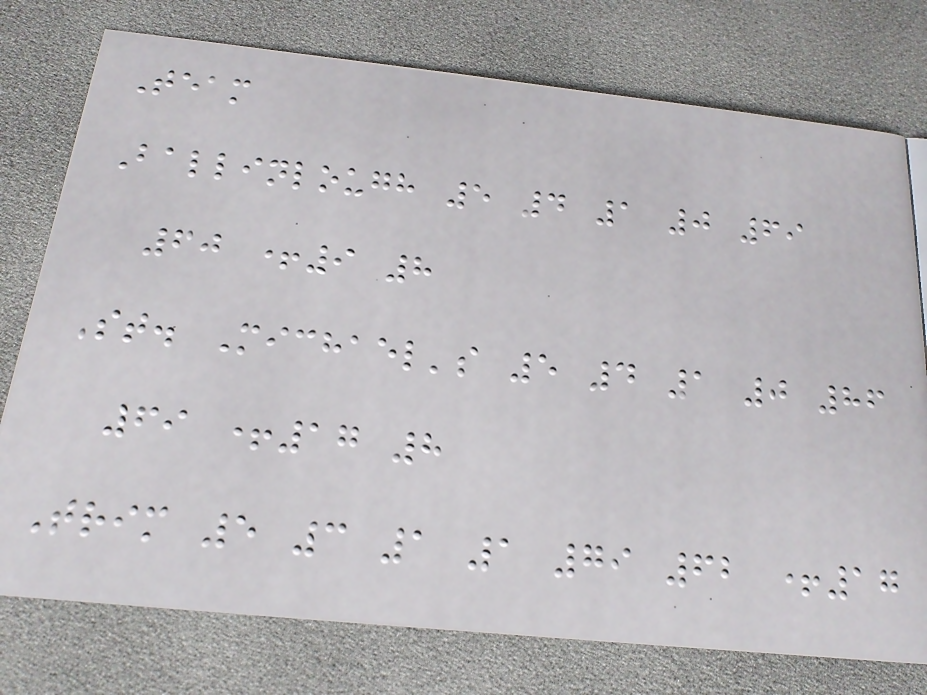Team
Ballinlough 5 4 1 0 69
60 +9 8
St. Michael's 5 4 1 0 86
69 +17 8
Trim 5 3 1 1 79 62 +17
